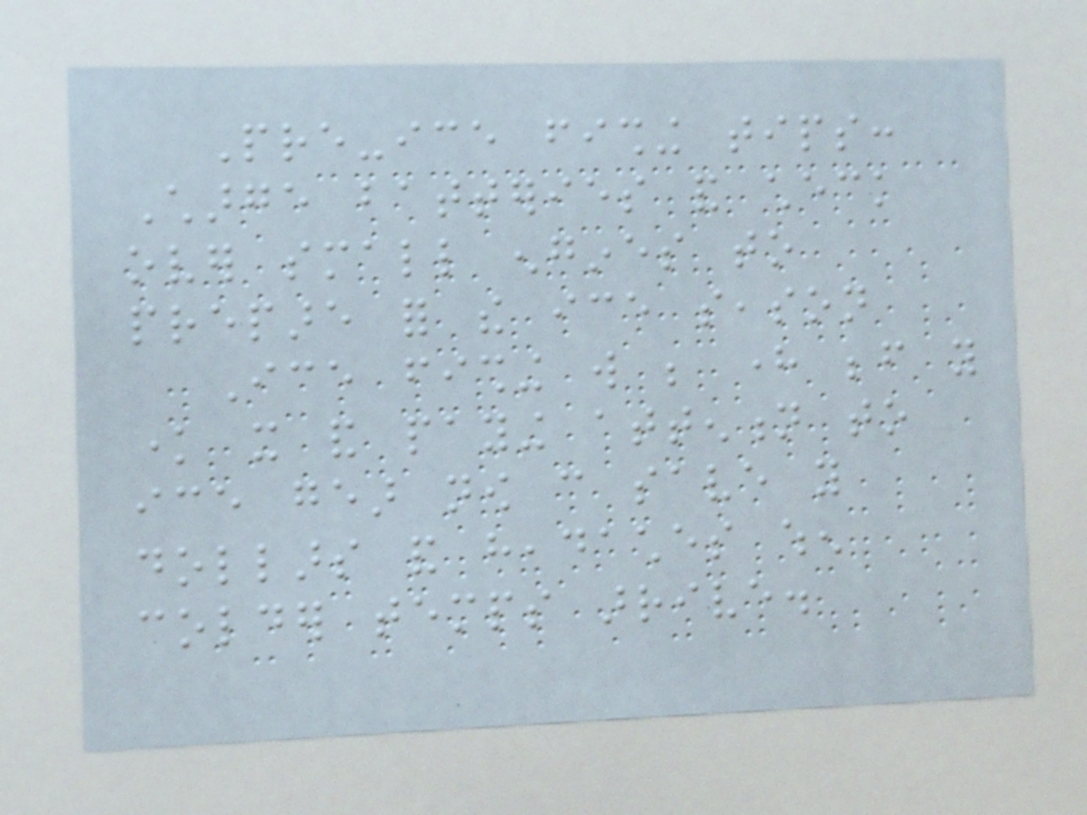Pre-ice fishing tips:
Charge batteries and check
over small engines to
prepare for the ice season
Ice fishing will be here before you
know it and paying attention to
ice gear now can save you
dollars and headaches when
colder temps arrive.
